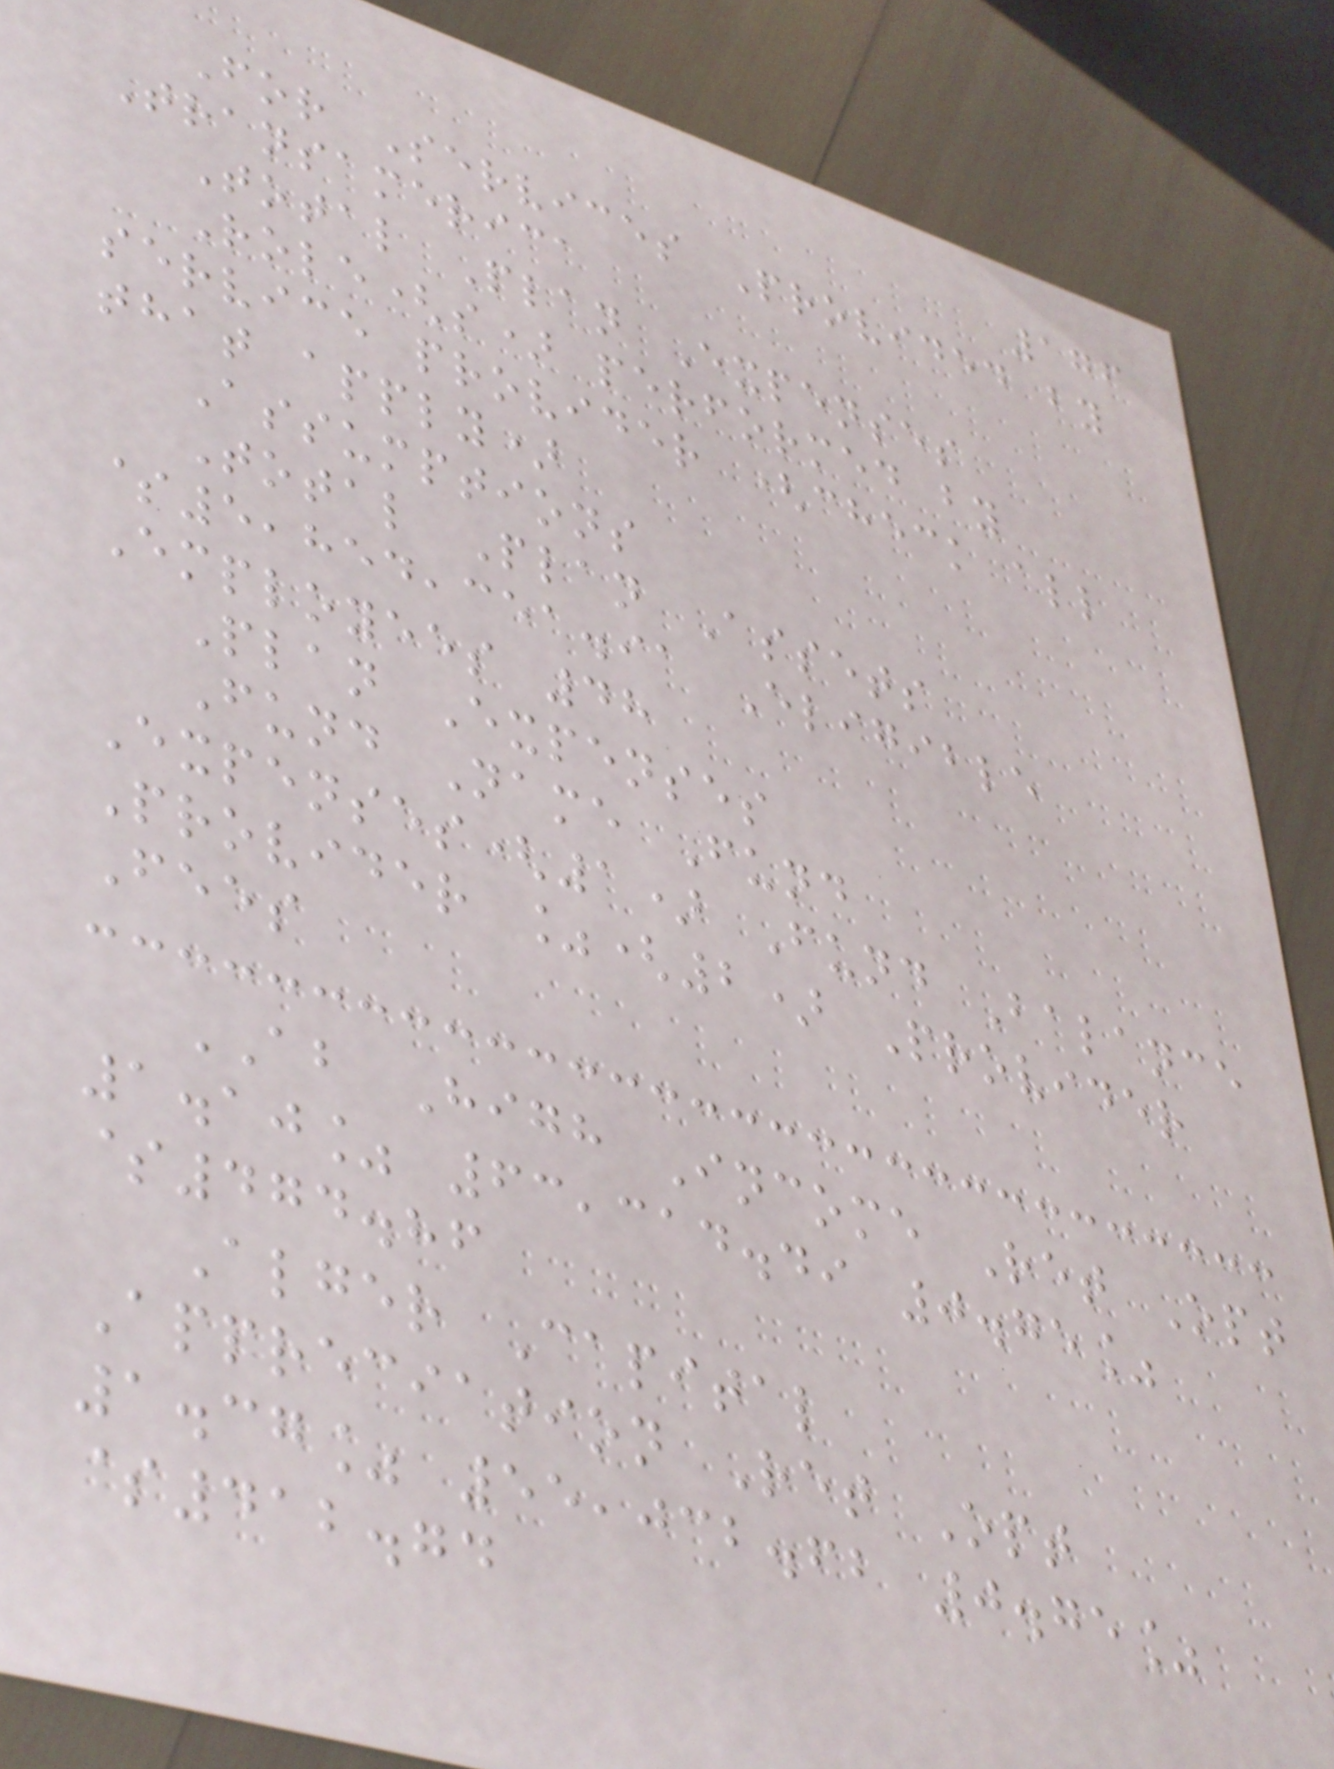176
For Services Provided by
Transamerica
Total Plan Expenses
Role(s) performed by
service provider (check all
that apply)
Assumptions
Total Plan Assets
$5,854,351.91 Eligible
Employees 48
Plan Expenses
Fund Name Fund
Expenses(1) Fund Balance
Provider %(2) Provider
Fees
AB High Income Ret Opt
1.10% 63,314.49 0.75%
$474.86
Alger Capital
Appreciation Ret Opt
1.37% 55,032.62 0.75%
$412.74
